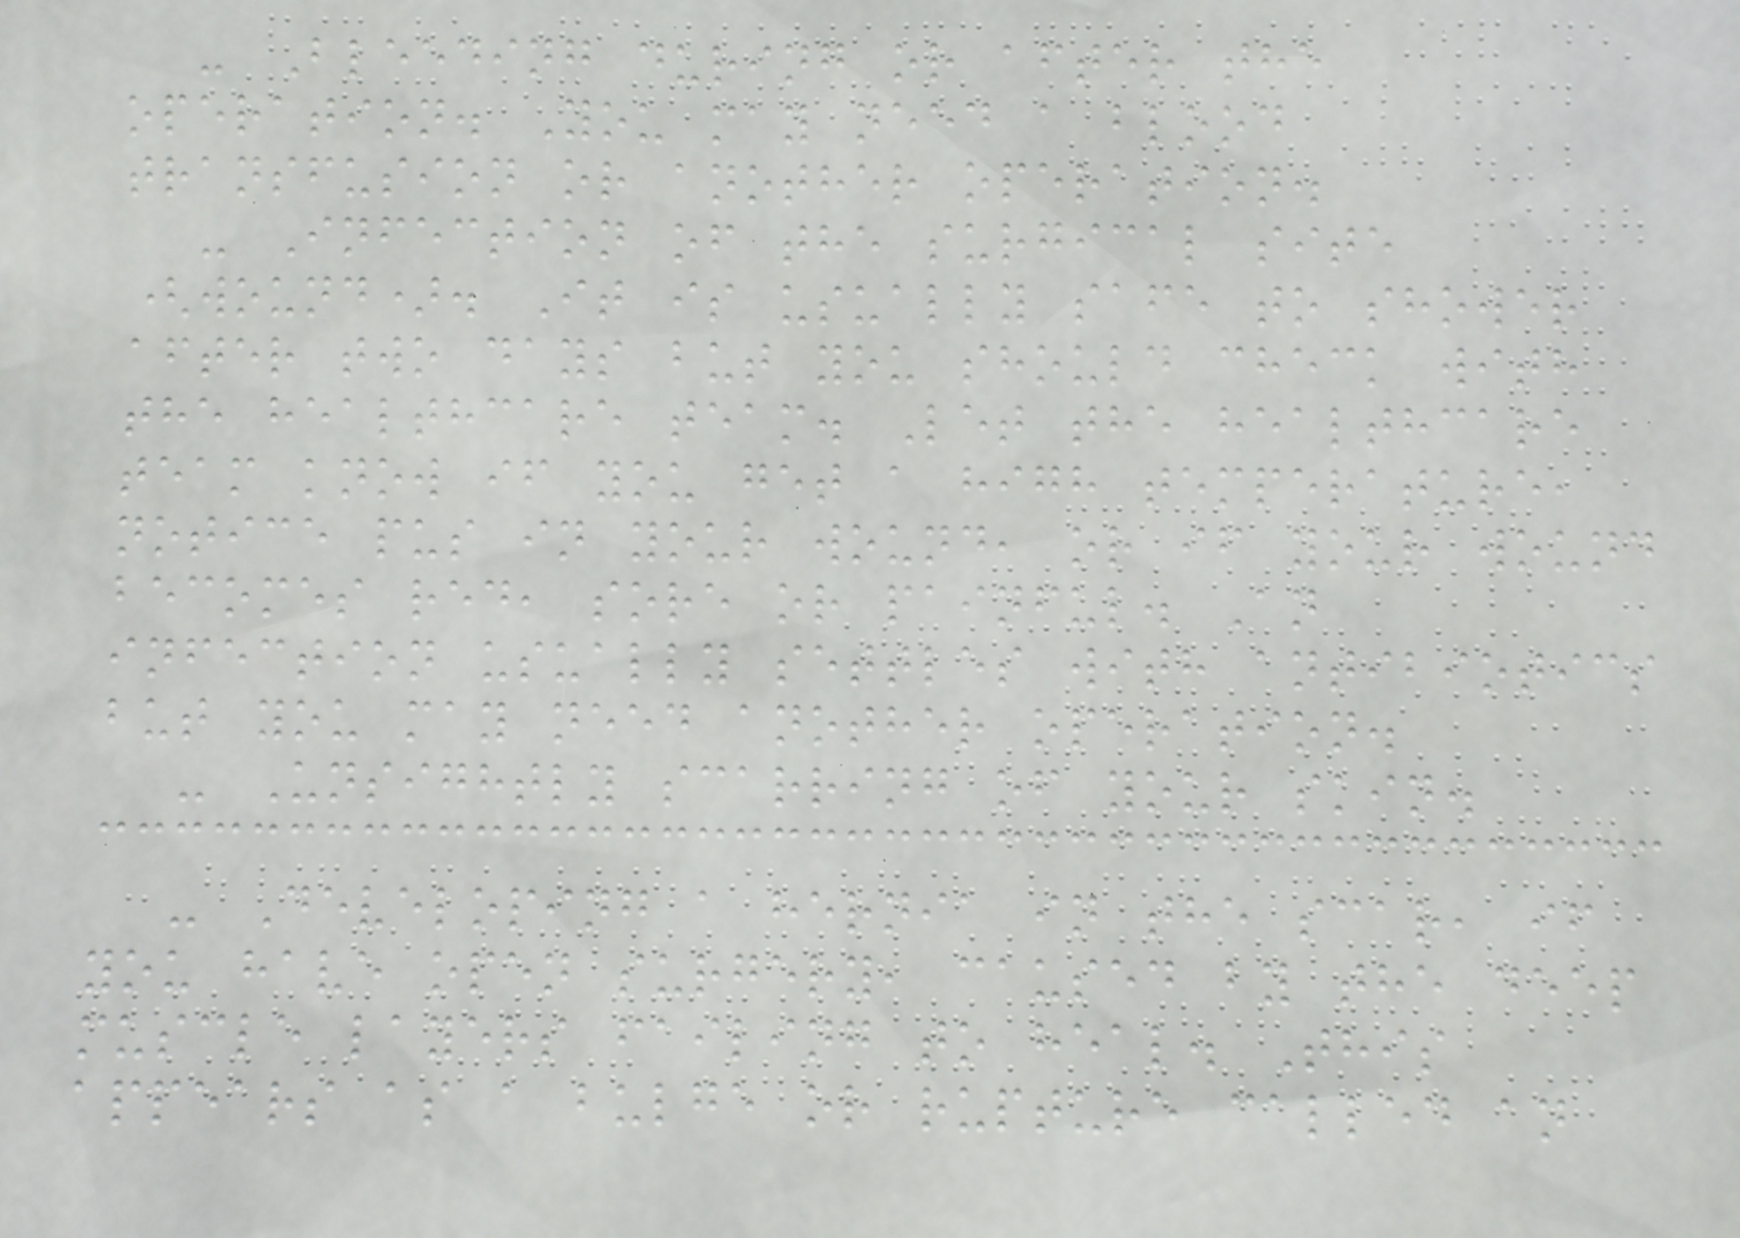- Bleeding during or after the
operation. You may need a blood
transfusion or another operation.
- Infection of the surgical site
(wound). It is usually safe to shower
after two days but you should check with
the healthcare team. Let the healthcare
team know if you get a high temperature,
notice pus in your wound, or if your wound
becomes red, sore or painful. An
infection usually settles with antibiotics
but you may need another operation.
- Unsightly scarring of your skin.
- Developing a hernia in the scar, if
you have open surgery, caused by the deep
muscle layers failing to heal. This
appears as a bulge or rupture called an
